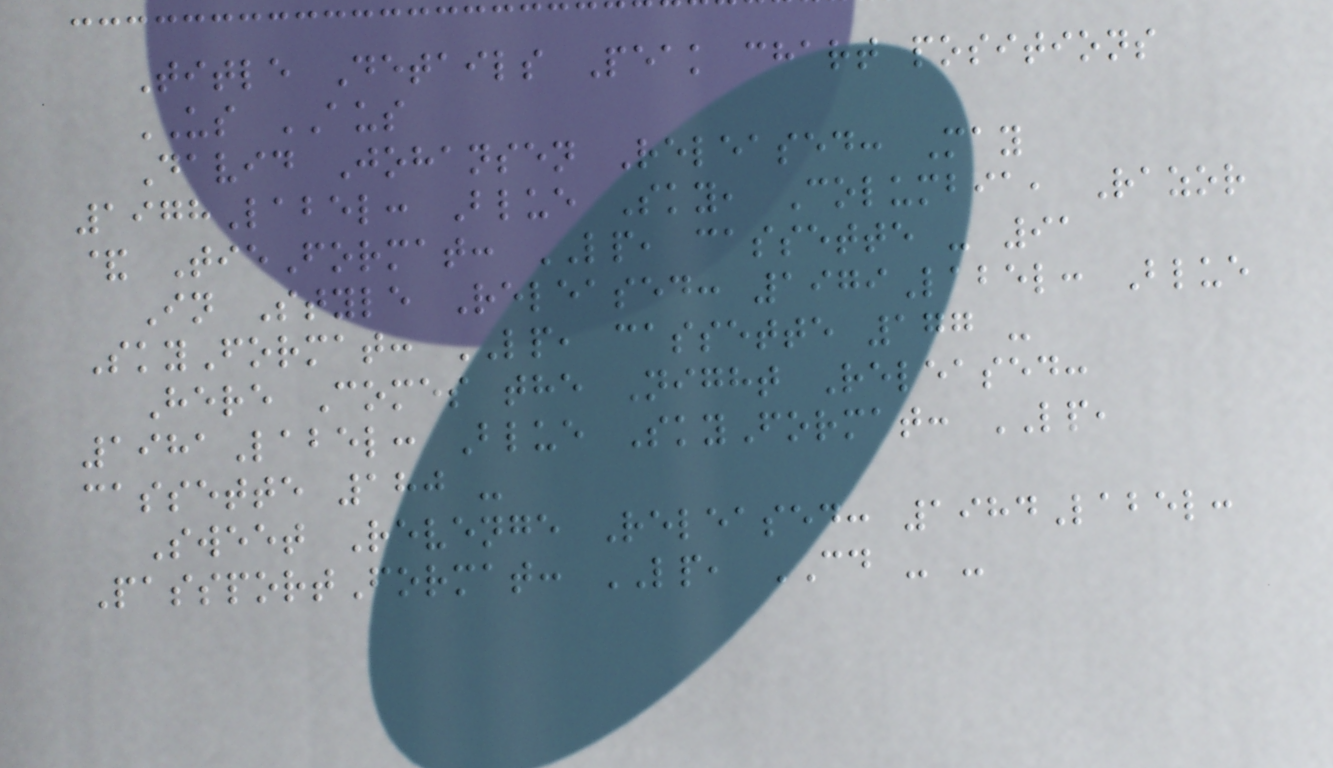Title Details Peak chart positions
US AUS
David Johansen Released: May
1978Label: Blue Sky, Columbia, Razor
& TieFormat: LP, cassette - 91
In Style Released: 1979Label: Blue
SkyFormat: LP, cassette 177 -
Here Comes the Night Released:
1981Label: Blue SkyFormat: LP,
cassette 180 -
Sweet Revenge Released: 1984Label:
PassportFormat: LP, CD - -
